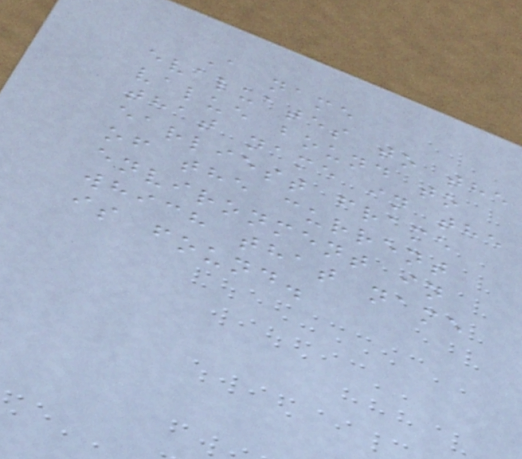A name
evaluates to the
value bound to
that name in the
earliest frame
of the current
environment in
which that name
is found.
